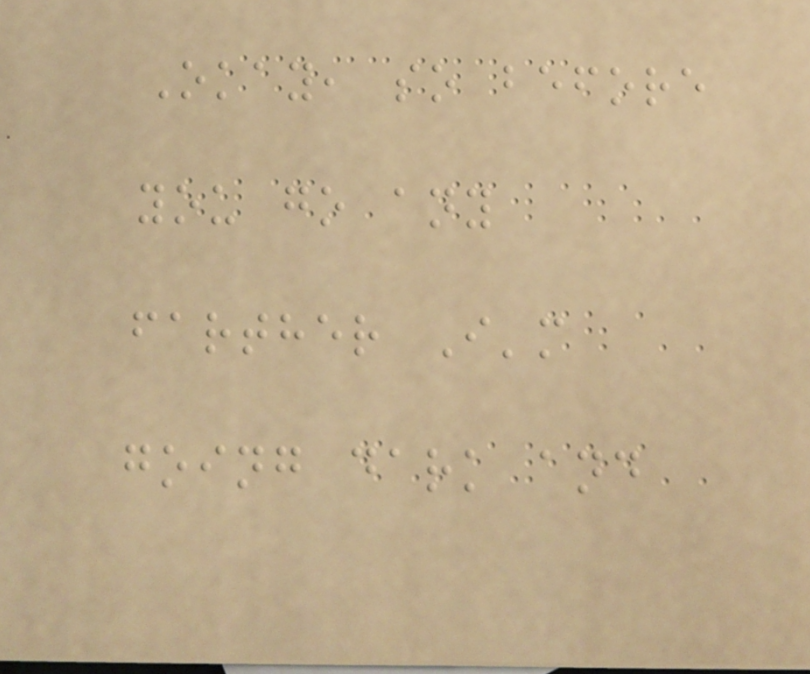Okay, so before
you go any
farther I'm
going dark and
